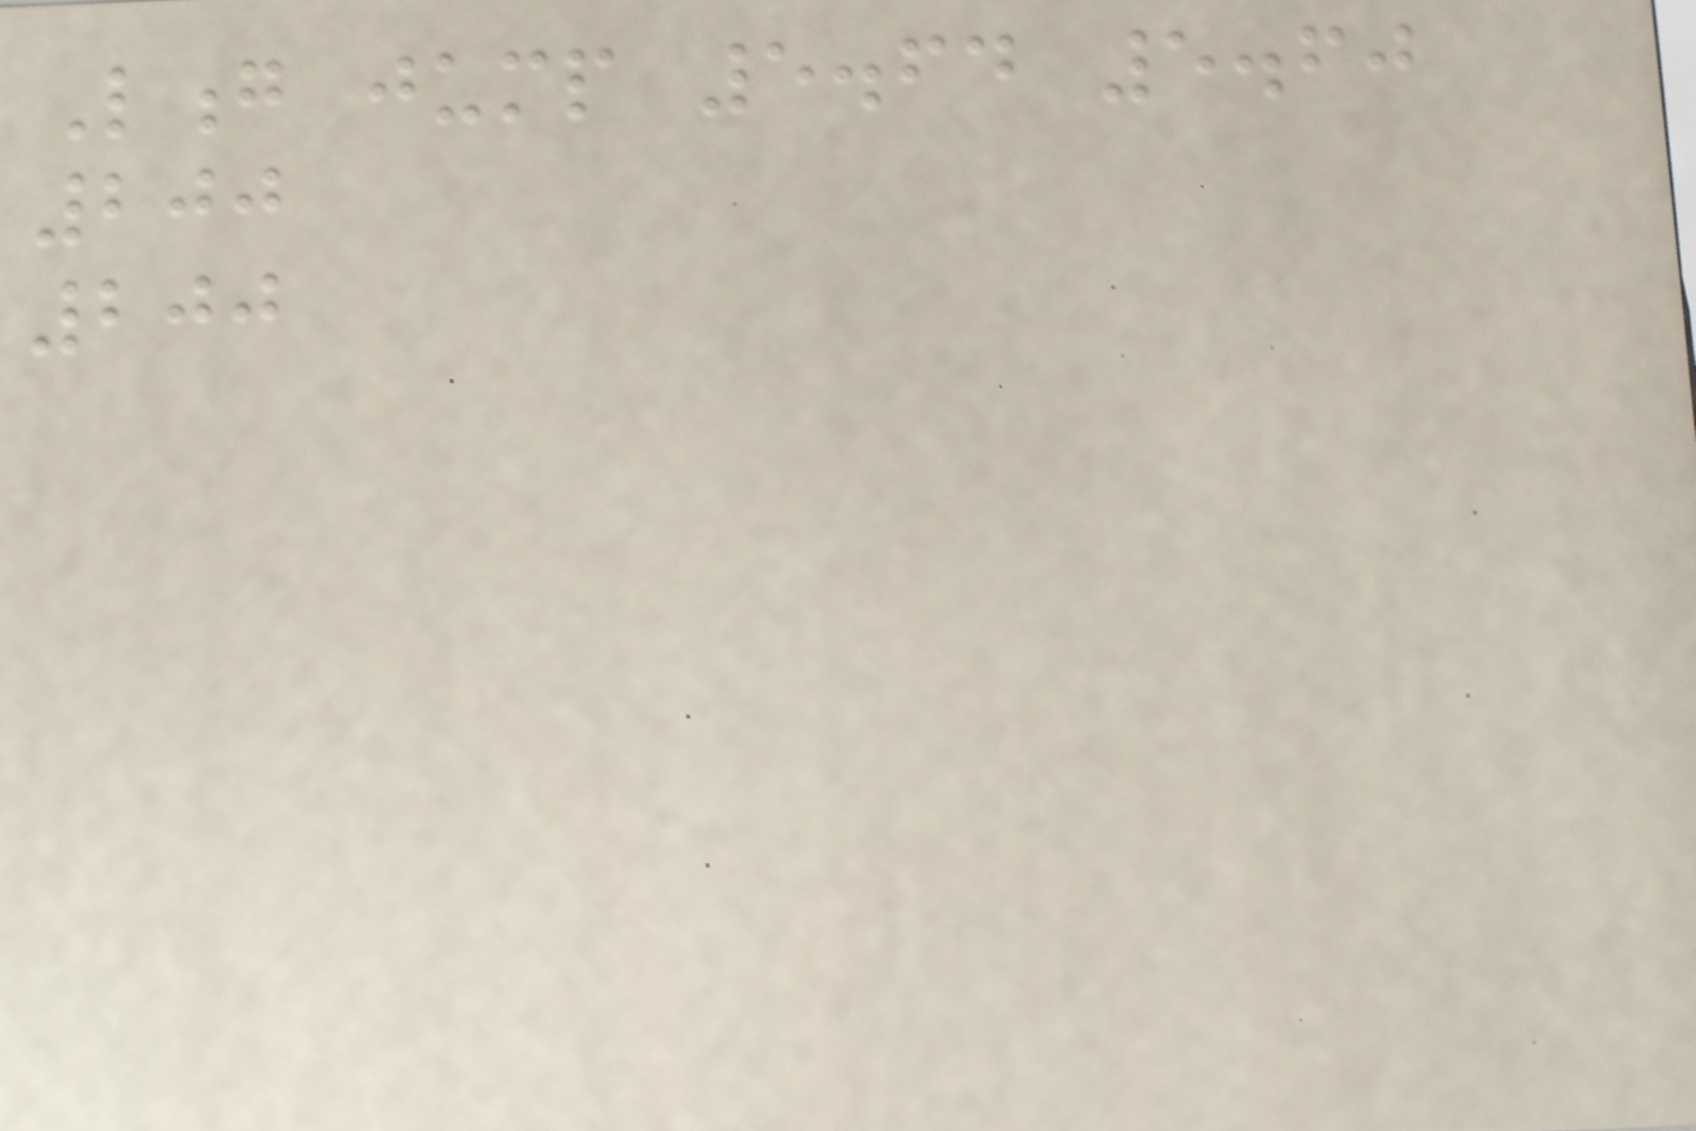Long jump 5.64 5.60
200
200
